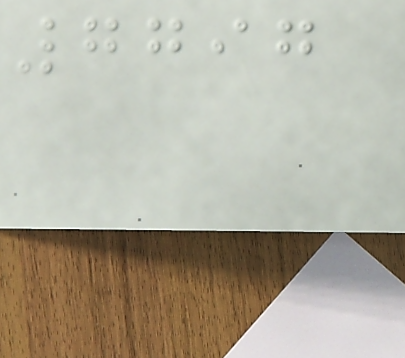7797
